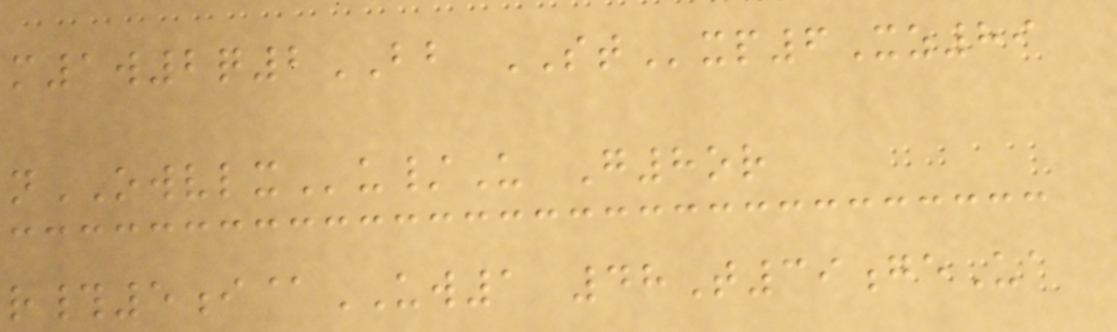m1w2q2BB STxp6Xz89
nOWVLXu/U G8or
r#5i@UW1 48T39geUa
